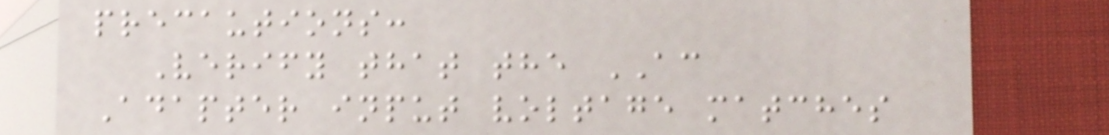precautions:
Verify that the AC
Adapter input voltage matches
